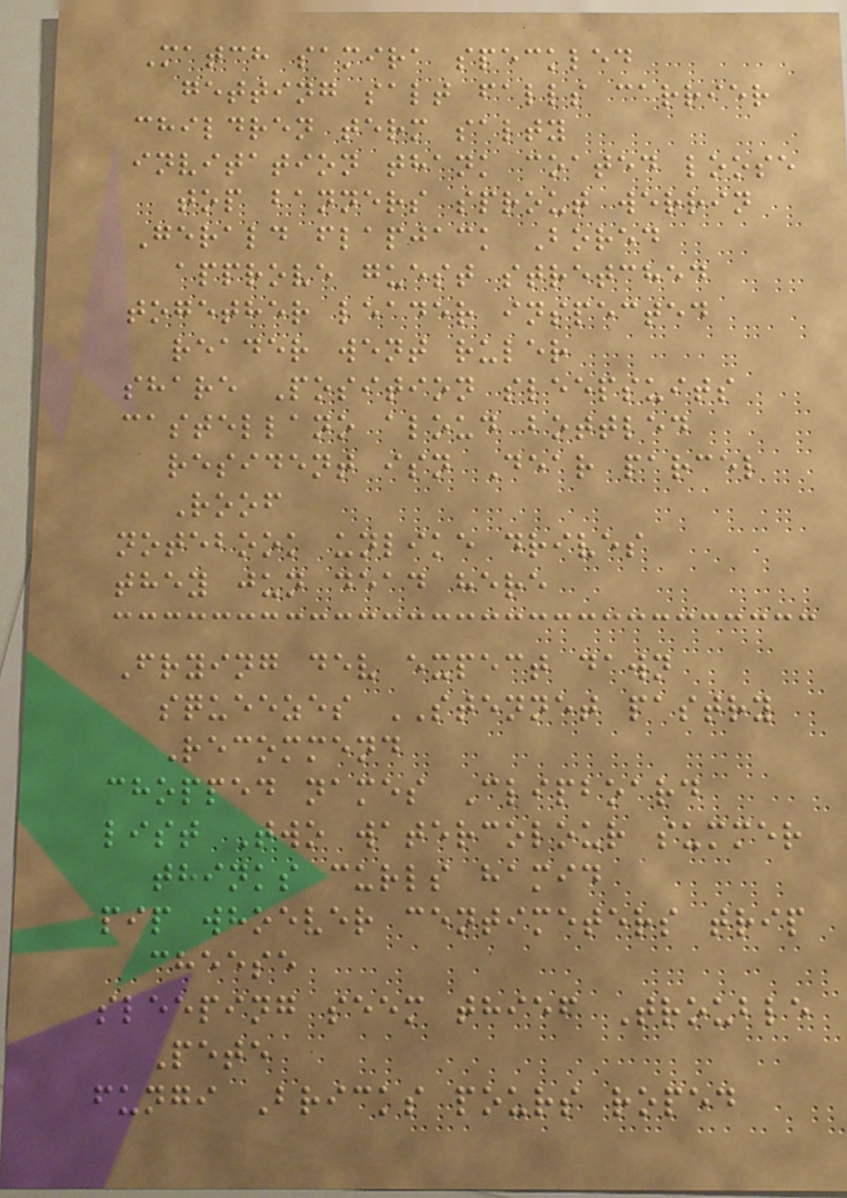Match samira speckled
getting salt falls carrier
children term salty
invitation thank coated loose
top banners sprout werrin
Gerald flapjack Bored
approve guest stretched
together leader inspected
reader went ruler
share Position sleepsuits
castellano aloud bottled
resident isn Dear parcel
Roof
notebook unlike drives
they jun dead here
Frying dev expect dawn
squeezes STENNET pastry
Recommend
chopped names Clipboard
list Two watercolour summer
thinks curls hamid
pip whoever centimeters trip
cheese
sleeping seem thief Trouble
Pete
fungi Bricks pours roped
